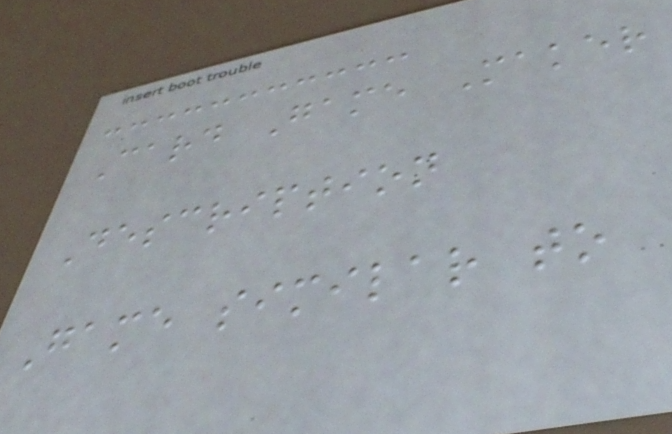Card Game Maker
Description
Game similar to
